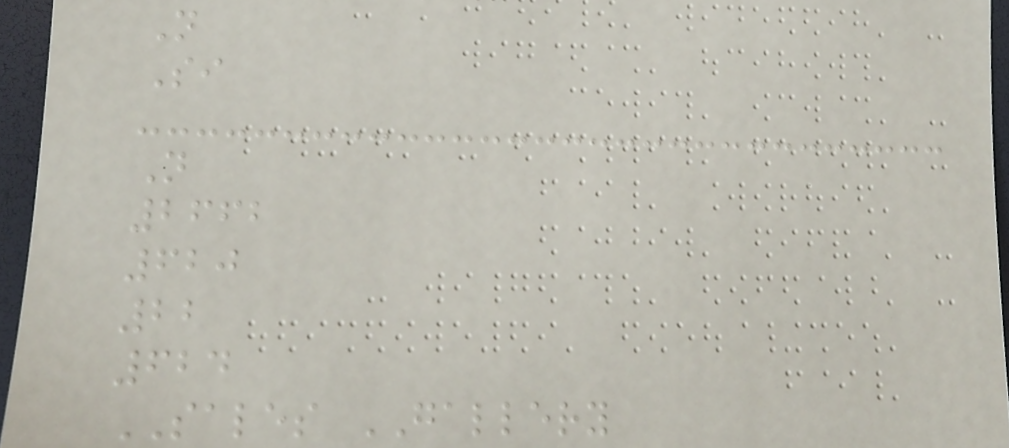N
Si
N
2662
620
22
624
SALES GALLERY
